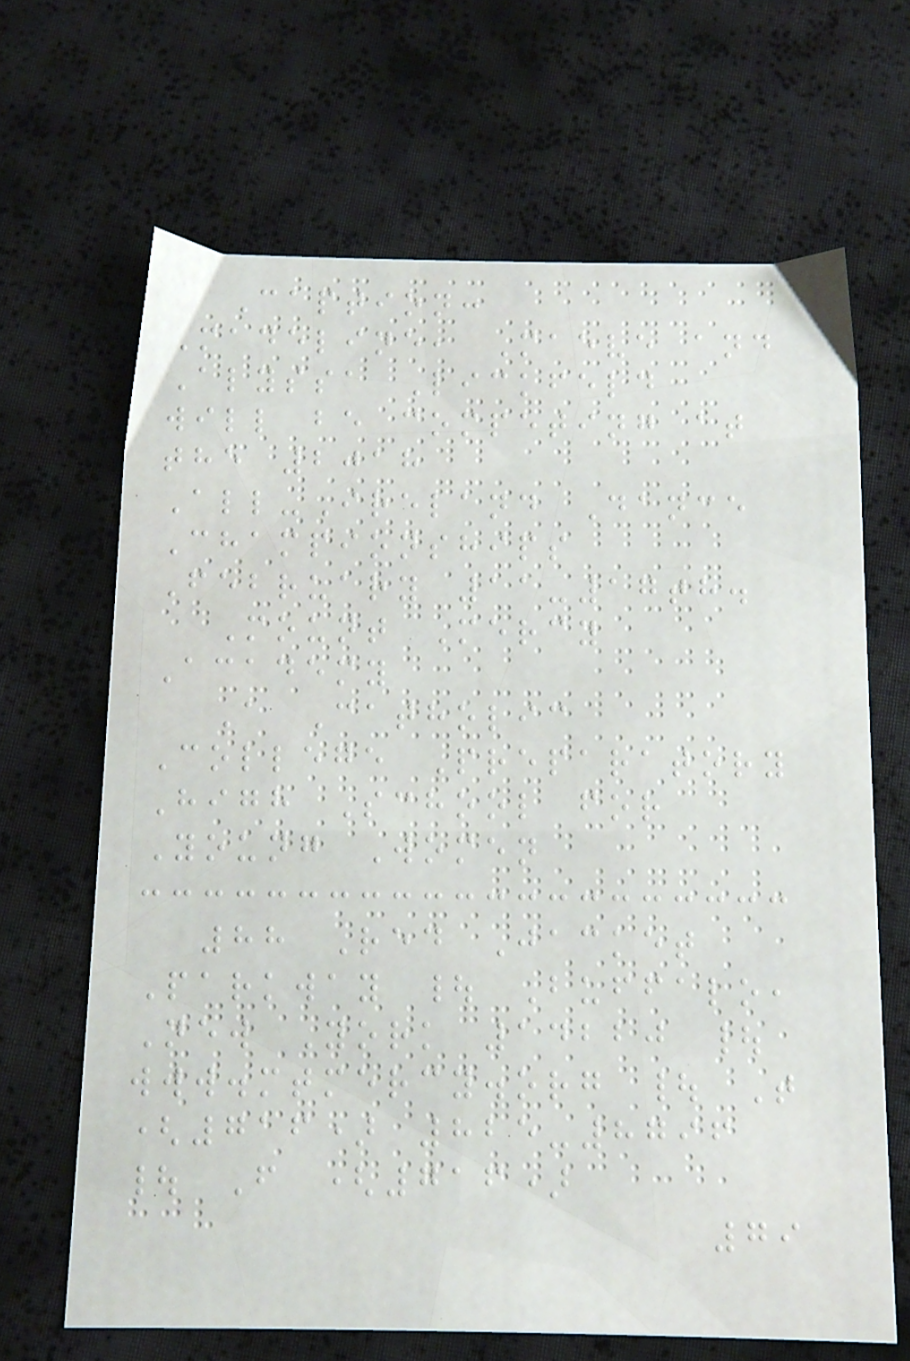Caption:
Madeline, Maeve and
Alyssa Lickfeld
will be competing at
the 2018
All-Ireland Dance
Championships
February 11-17th.
Mount Mercy
Academy
A Catholic
College Preparatory
High School for
Young Women
88 Red Jacket
Parkway | Buffalo,
New York 14220 |
www.mtmercy.org | T
(716) 825-8796
| F (716)
79
